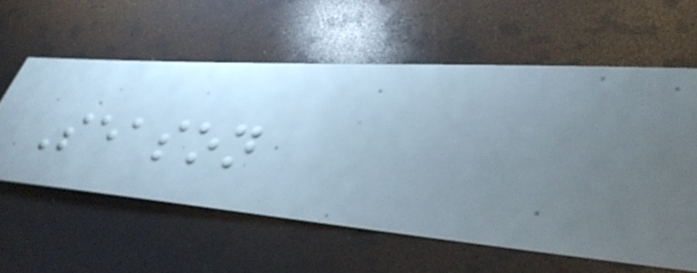Season
